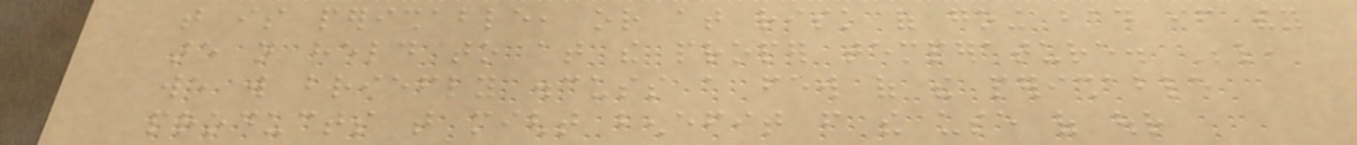that is perishable, or at risk of going bad if they
are not held to at the proper temperature. Below,
we will briefly discuss a few of the perishable
products that might benefit from the use of our
